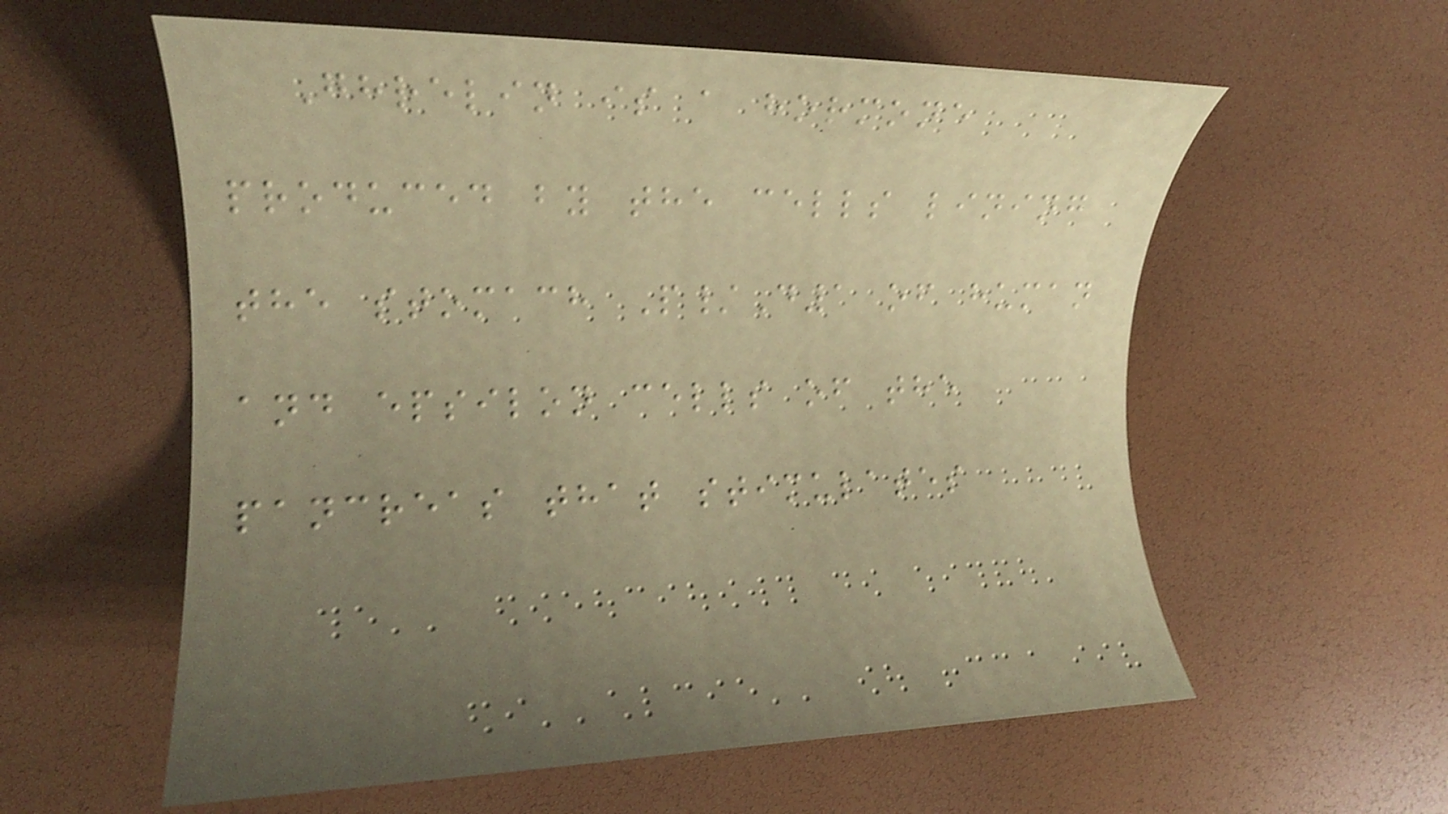Ghrelin is a hormone
produced by the cells lining
the stomach P/D1 of human
and epsilon cells of the
pancreas that stimulates
